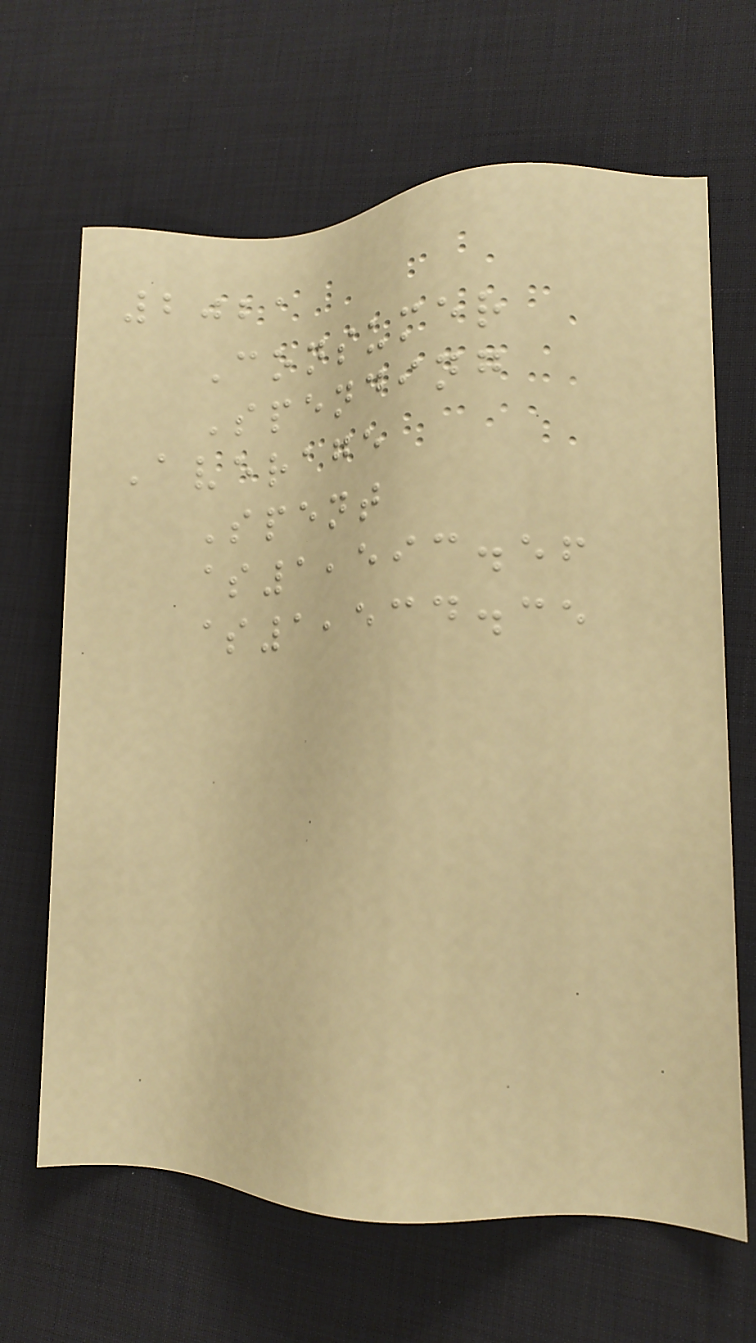2021
Consumer
Spending
Average
Spent
$1,593.56
$1,534.35
